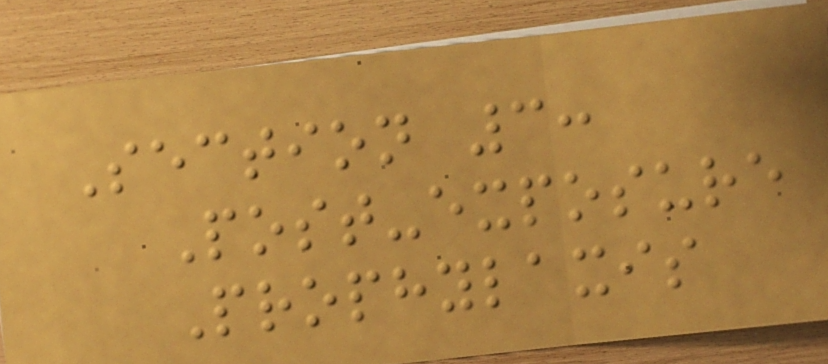Section 3:
Post-exposure
Prophylaxis
